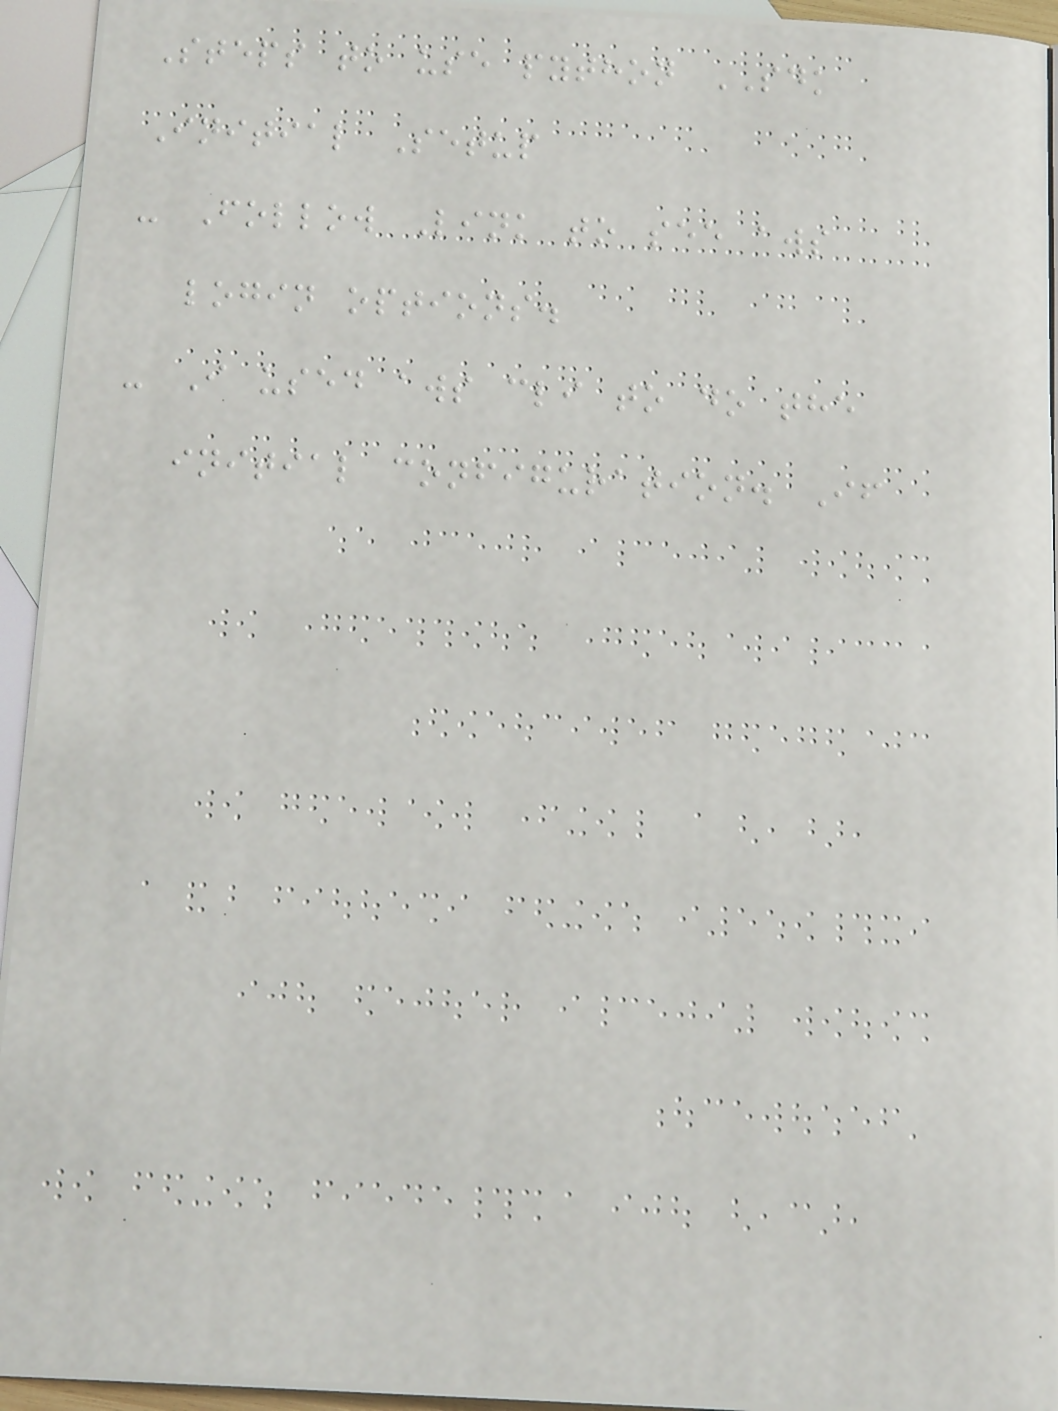Steps to use python SDK
Initial Setup
- Follow Link to see aws
login options.
- I used aws cli to do the
initial configuration. If
